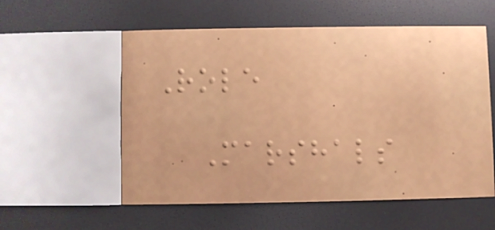Role
Marshals
